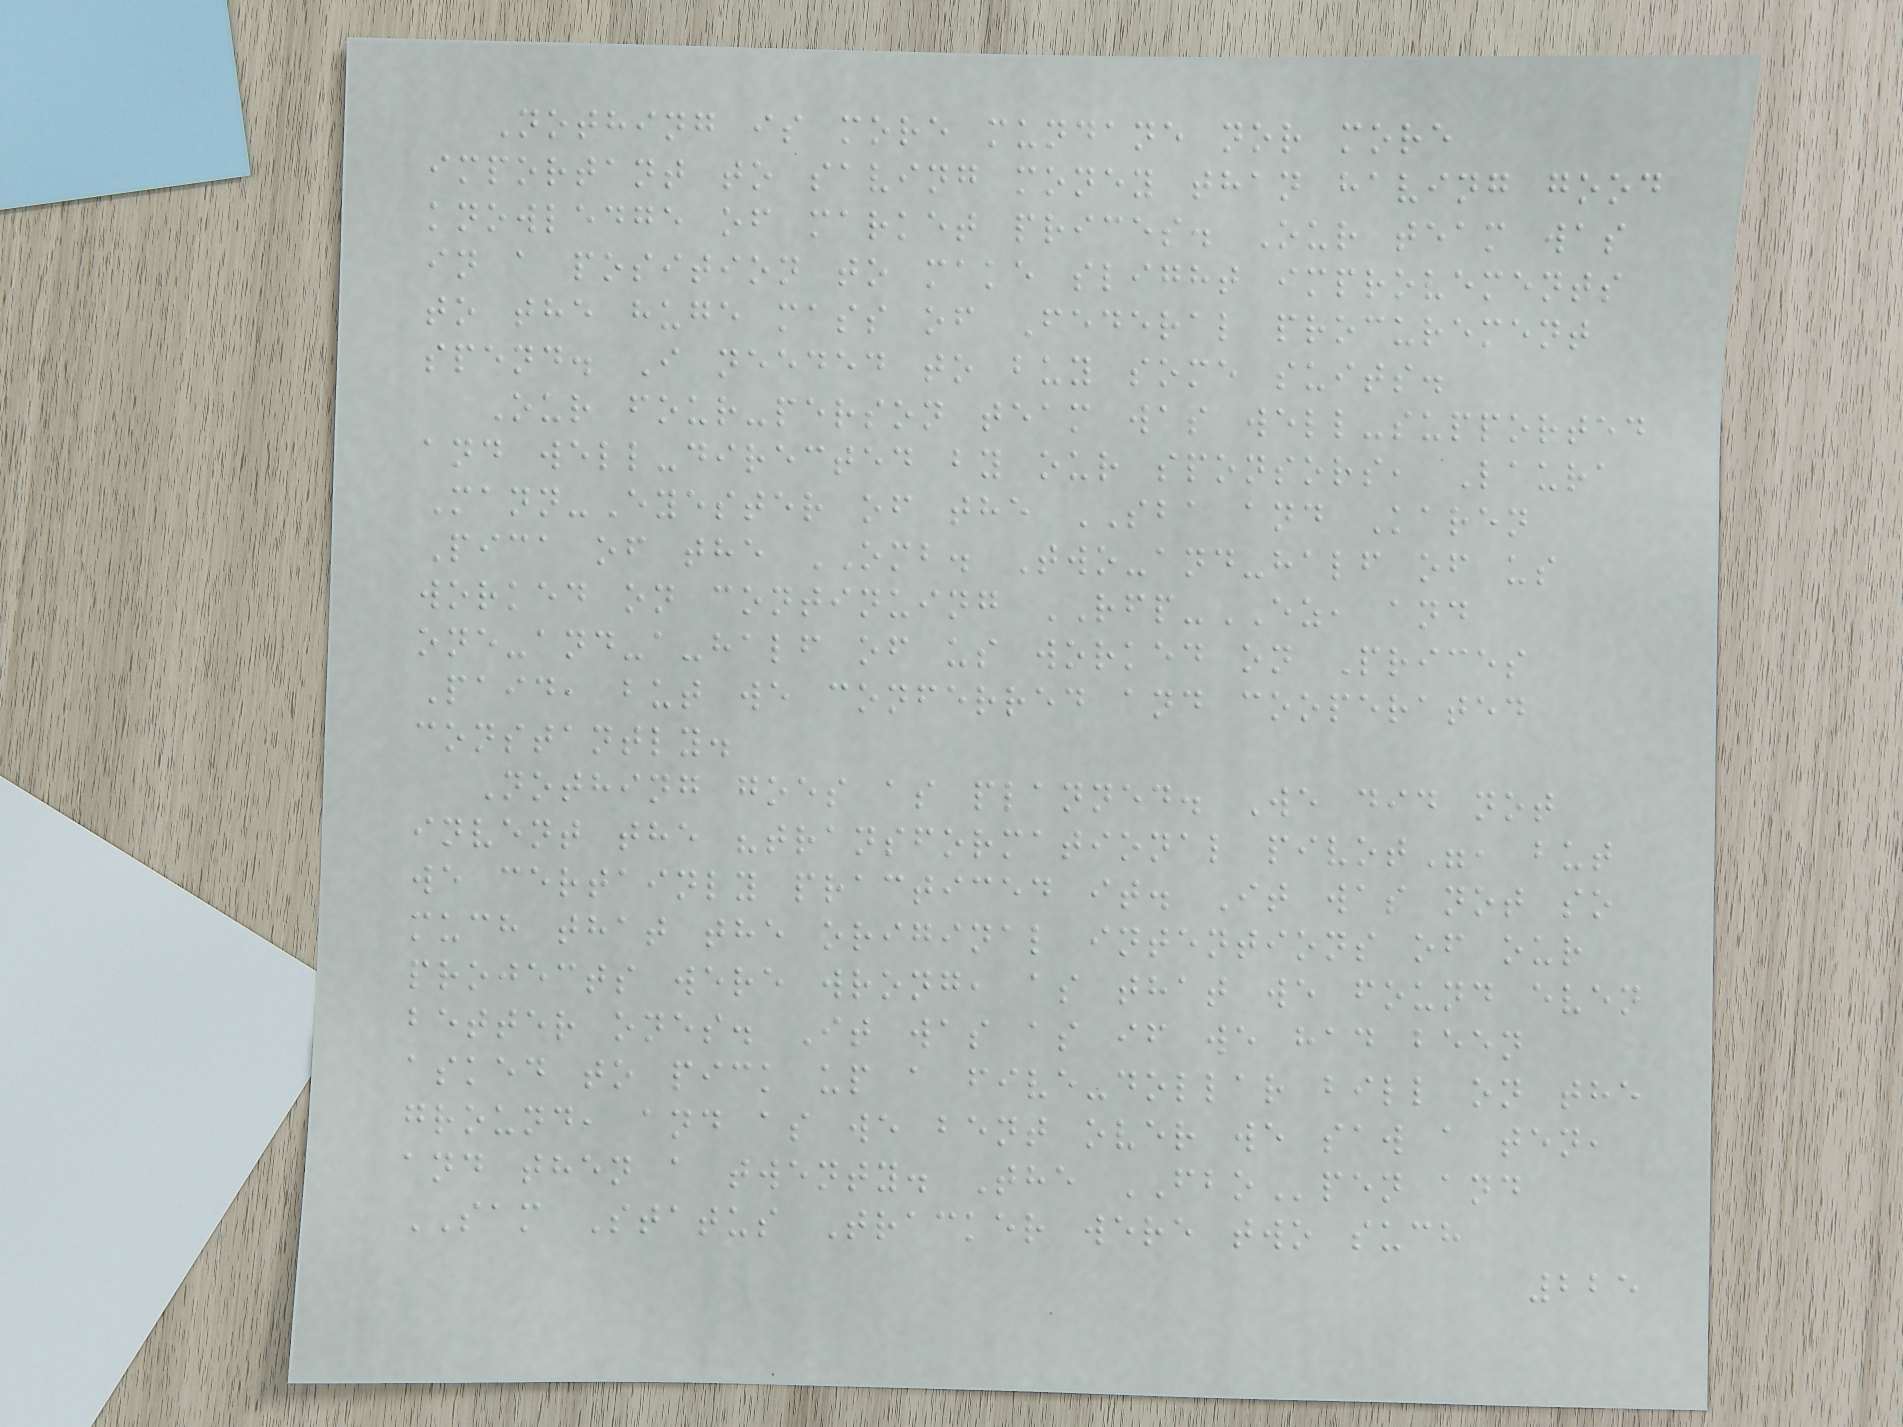Nothing is more mundane nor more
important to saving money than having good
knowledge of market prices. Our team was
in a position to make slight improvements
to the huge mass of Federal procurement
spend. I needed to buy some suits.
Our four-person team was well-supported
and well-directed by our sponsors, Laura
Mann-Eyester of the SBA and Karen
Pica of the OMB. Two-and-half of us
worked on continuing RFP-EZ, and
one-and-a-half of us worked on Prices
Paid, but we conferred and cooperated
constantly.
Nothing goes as planned. We did not
invent the "transformational pivot", but
we certainly practiced it. It was not so
much that the original intentions of our
projects were wrong, as that we found even
better ones. It was as if we had been
asked to pick up a five-dollar bill on the
ground, and as we bent over we saw a ten,
and then a twenty. The FBOpen and
SAM Status Tracker were two such
225
